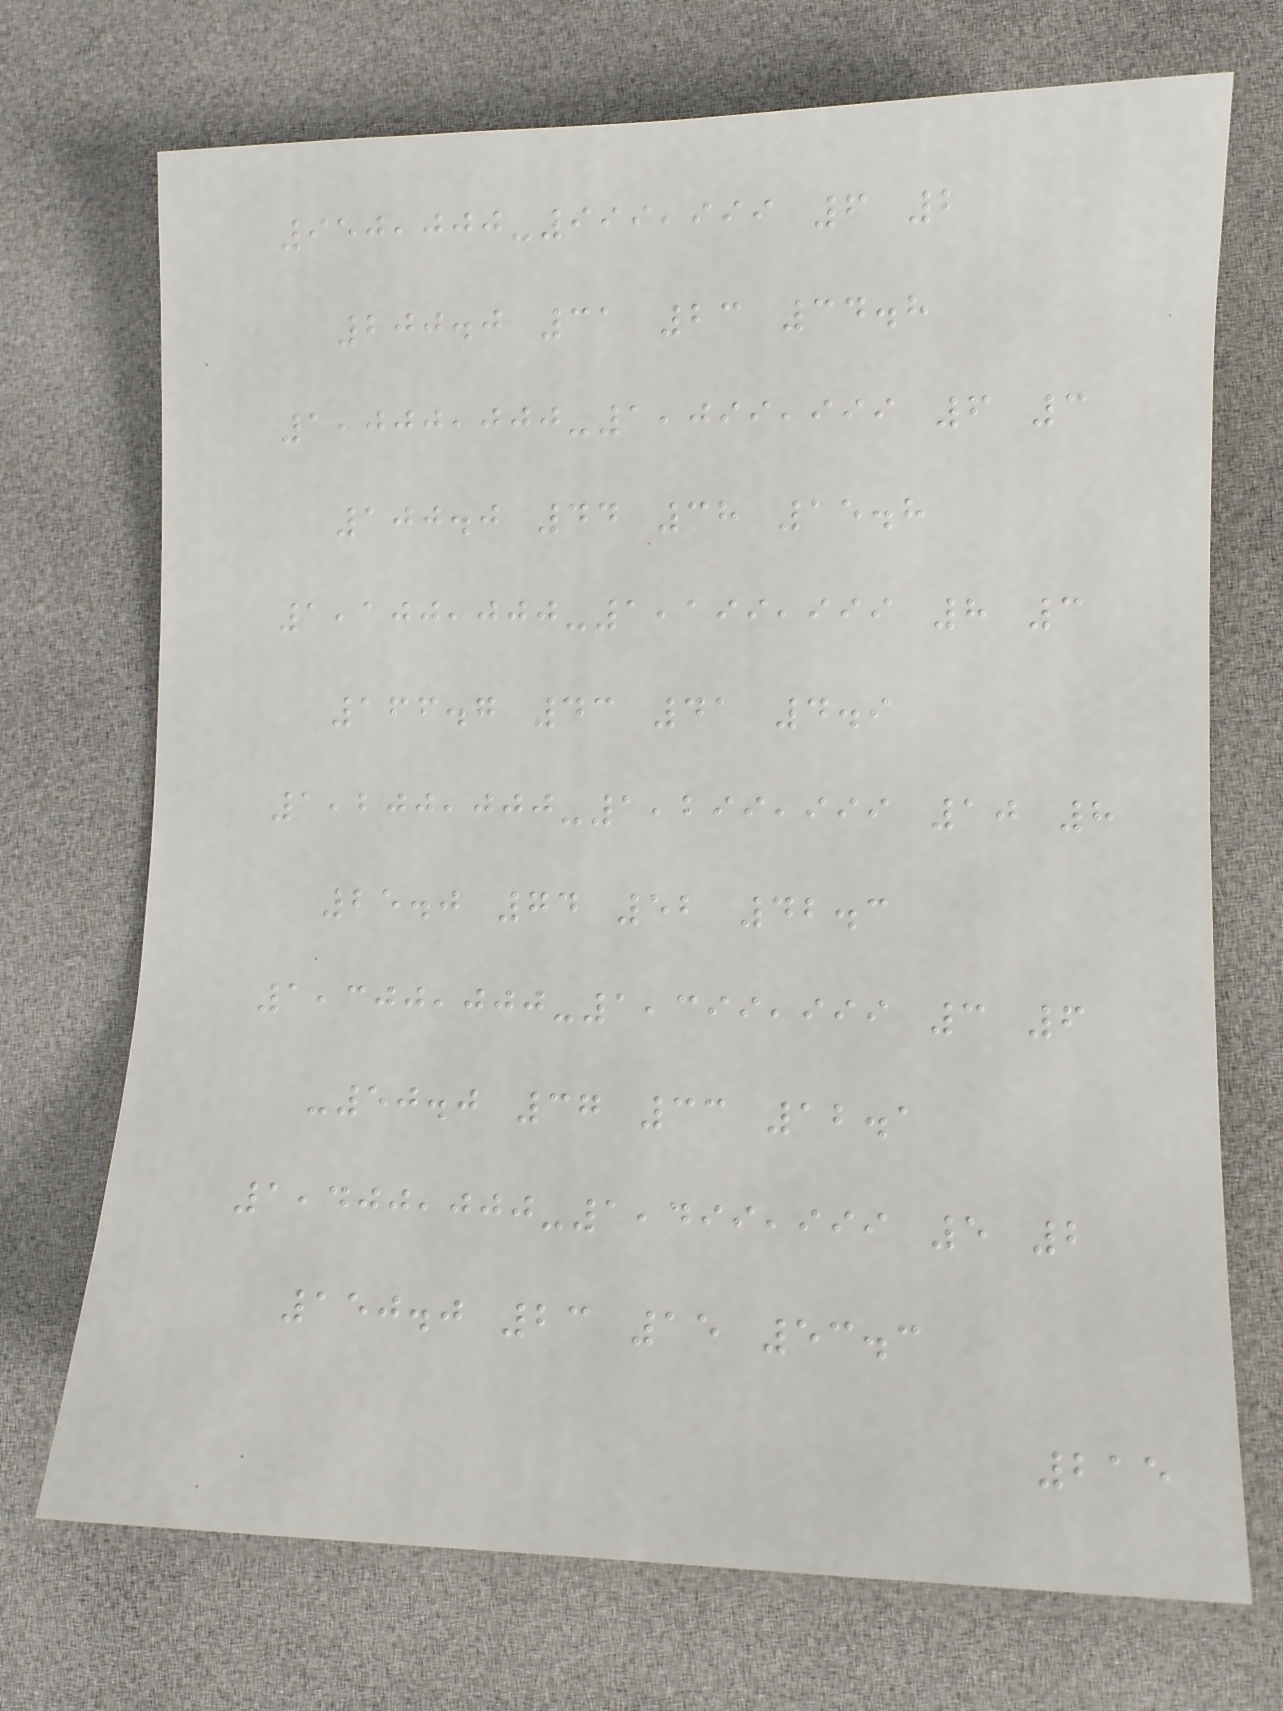950,000-999,999 6 2
200.0 31 23 34.8
1,000,000-1,099,999 6 3
100.0 44 38 15.8
1,100,000-1,199,999 8 3
166.7 43 41 4.9
1,200,000-1,299,999 10 8
25.0 74 52 42.3
1,300,000-1,399,999 3 6
-50.0 37 33 12.1
1,400,000-1,499,999 5 2
150.0 23 15 53.3
215
